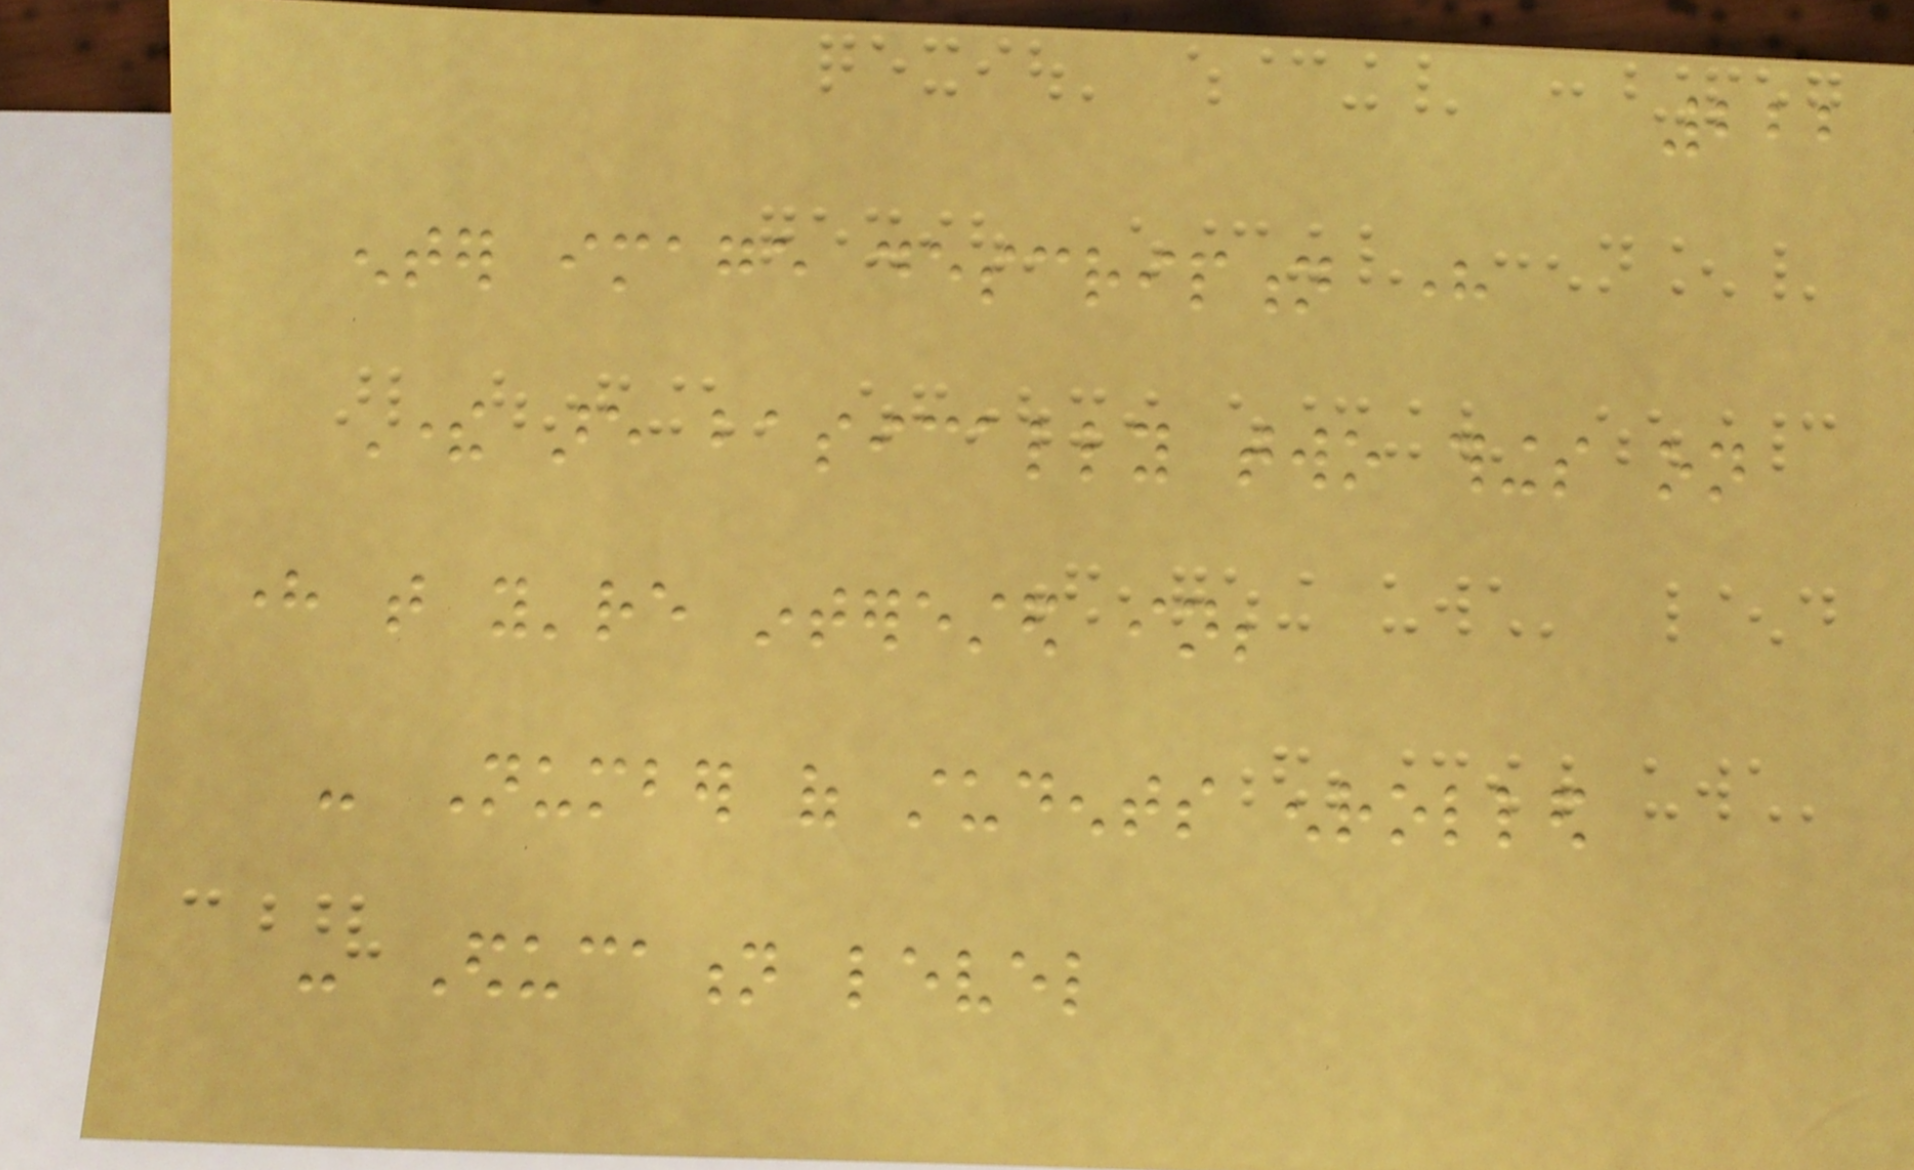222
enter image description here
There are basically two things on
here that you're interested in;
- Number of students enrolled
- Education level
